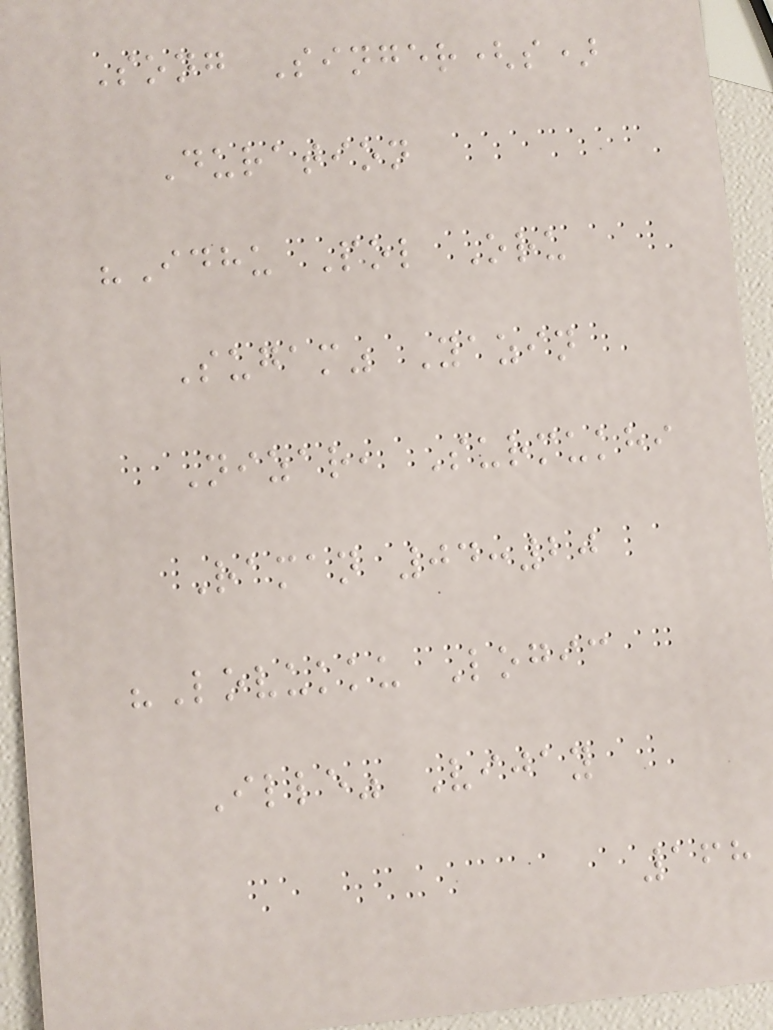Song Singer(s)
Duration
"Idhu Pol Oru
Sugam" Yazin
Nizar, Surmukhi
Raman 04:20
"Lovukku Logic
Ille" Vijay
168
